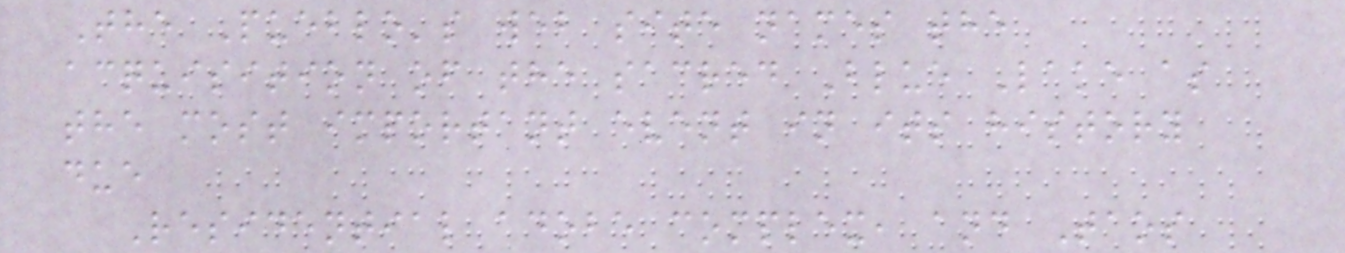The Pueblo's web site names the
acquisition of the sacred Blue Lake as
the most important event in its history
due
Residential adobe complex, and Taos
